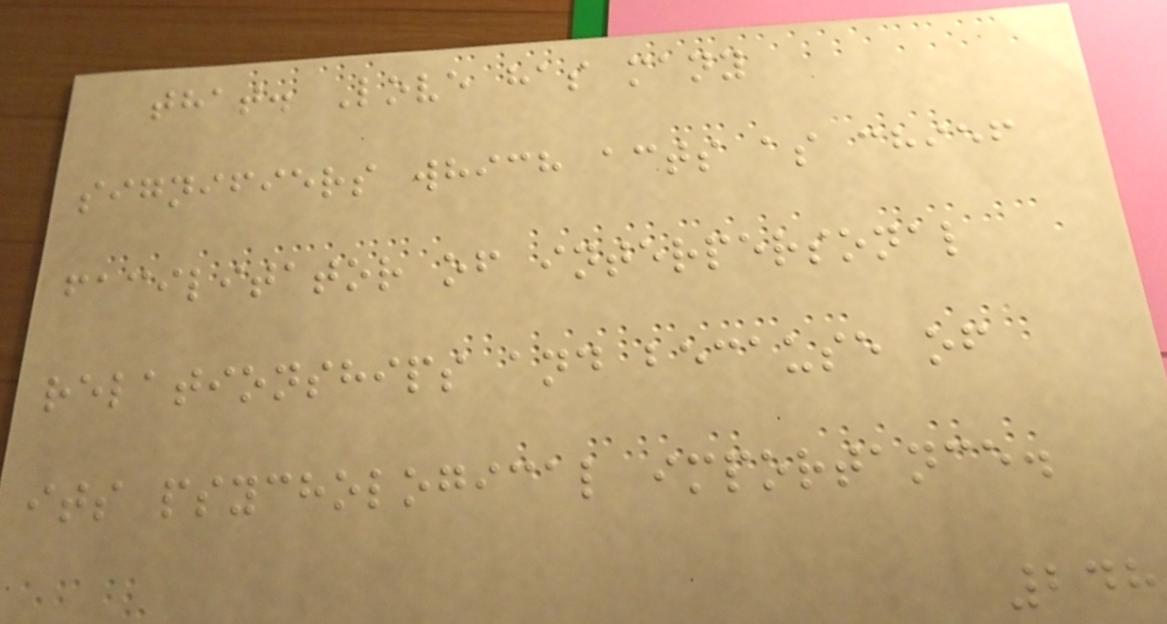that. Love has many
signifiers which acts as chief
facilitator of interpersonal
relationships and because of
its psychological importance.
248
